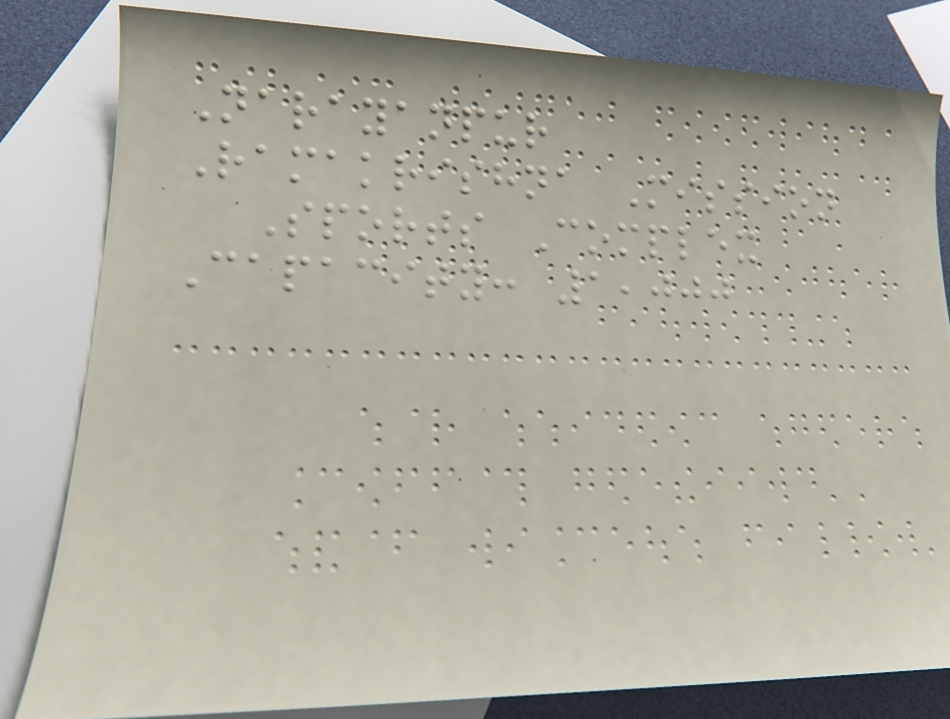Narayanpur
Ramakrishna Mission
Sports Complex
Capacity: 1,000
